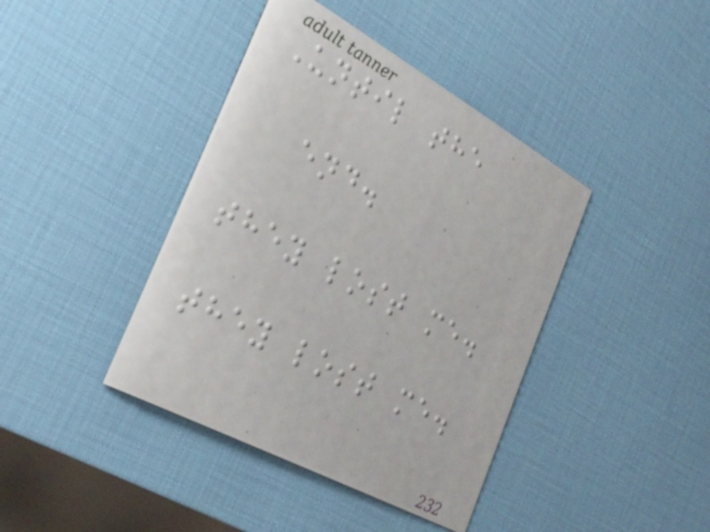Until the
end.
they lost me.
they lost me.
